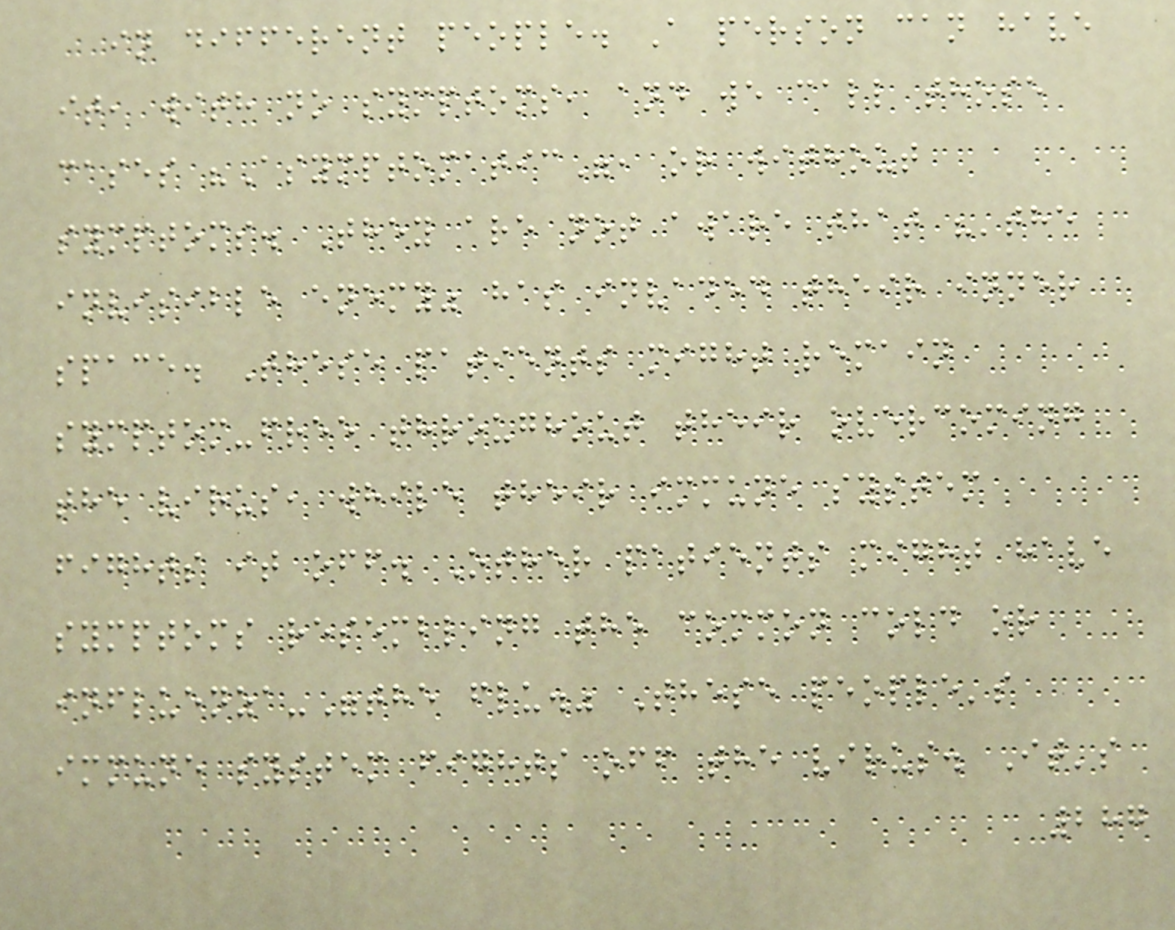in different people. A person can have
it, with no symptoms, and we call those
cases "Asymptomatic", or without
symptoms. They are not aware that "'the
invisible enemy" has invaded their inner
space. These patients might remain
symptom-free throughout their overcoming
the virus, while their immune system
fights it off. Other patients might have
symptoms resembling the common cold or
influenza-"the flu." These people's
immune system fights off the virus. It's
287
